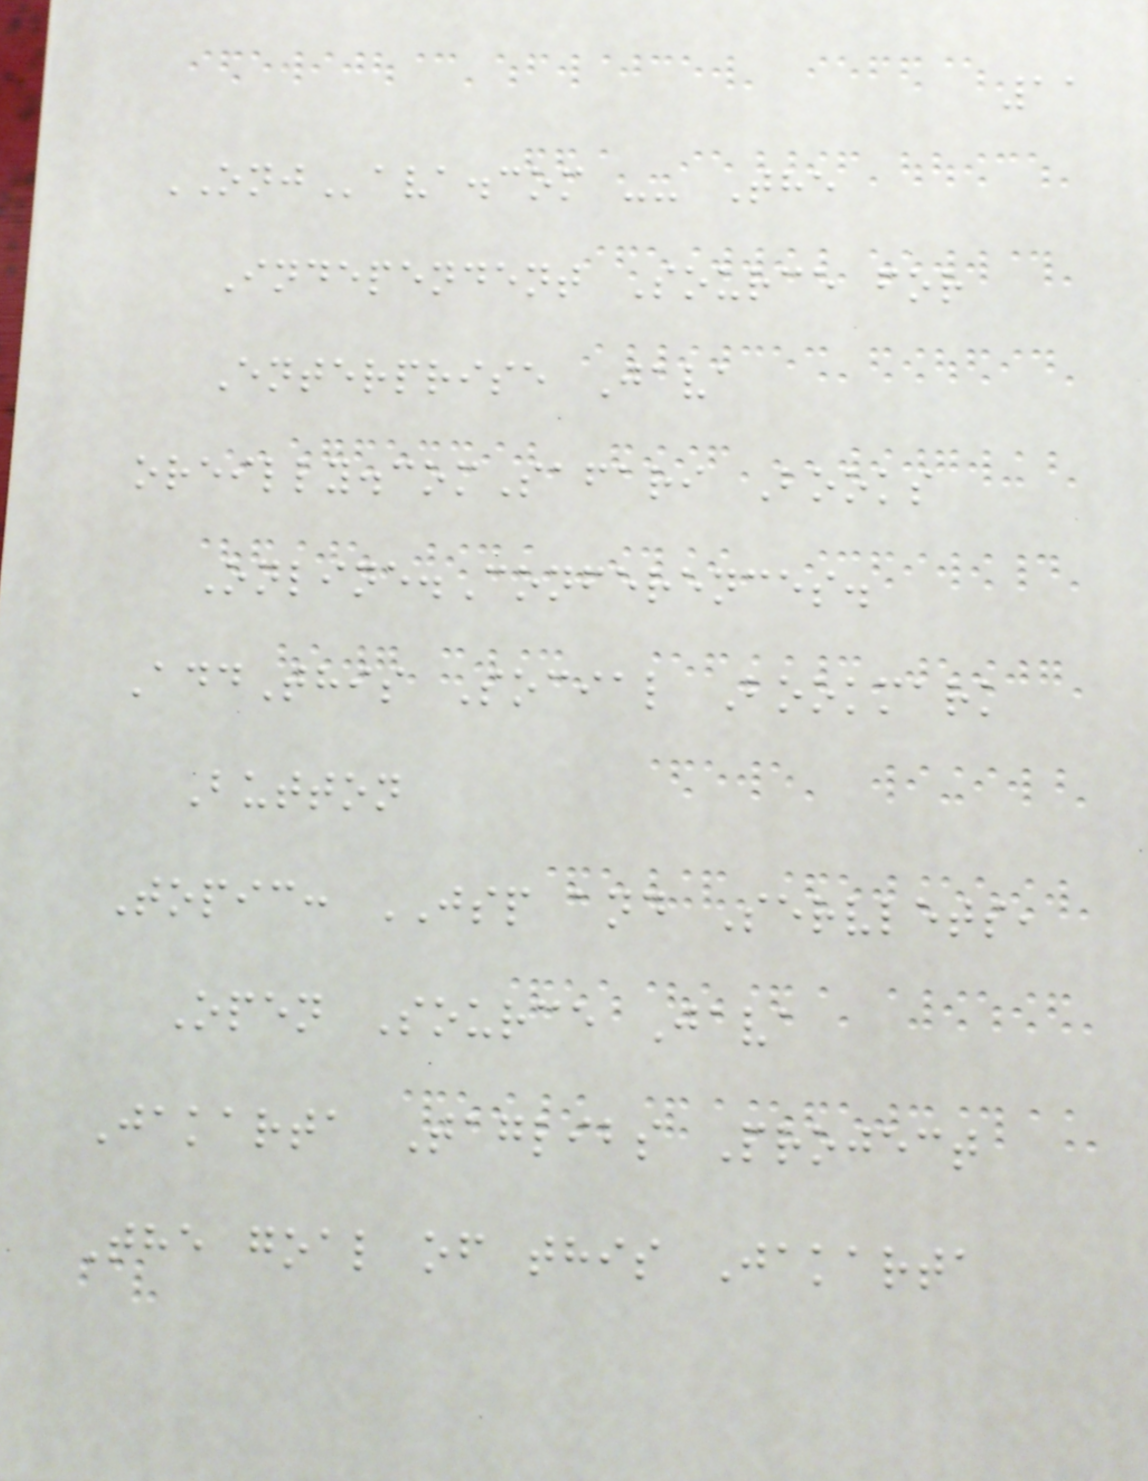11
ONJava.com -- The
Independent Source for
Enterprise Java
oreilly.comSafari Books
Online.Conferences.
AddThis Social Bookmark
Button
Topic: JSP and Servlets,
Open Source Java
Jakarta Taglibs Project
The goal of this Jakarta
